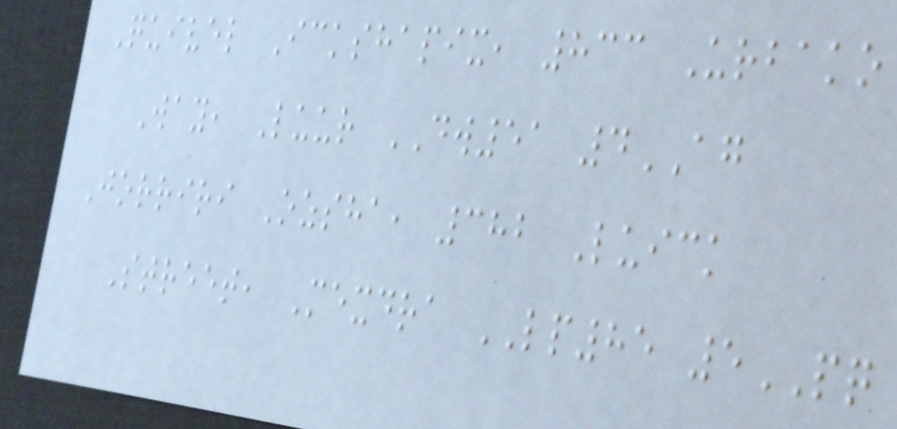Quivel Ickshapix, 833 Urbako
Way, Luur DW51 4AG
Jorriri Ozsha, 382 Luick
Street, Mexdra LP85 5PQ
